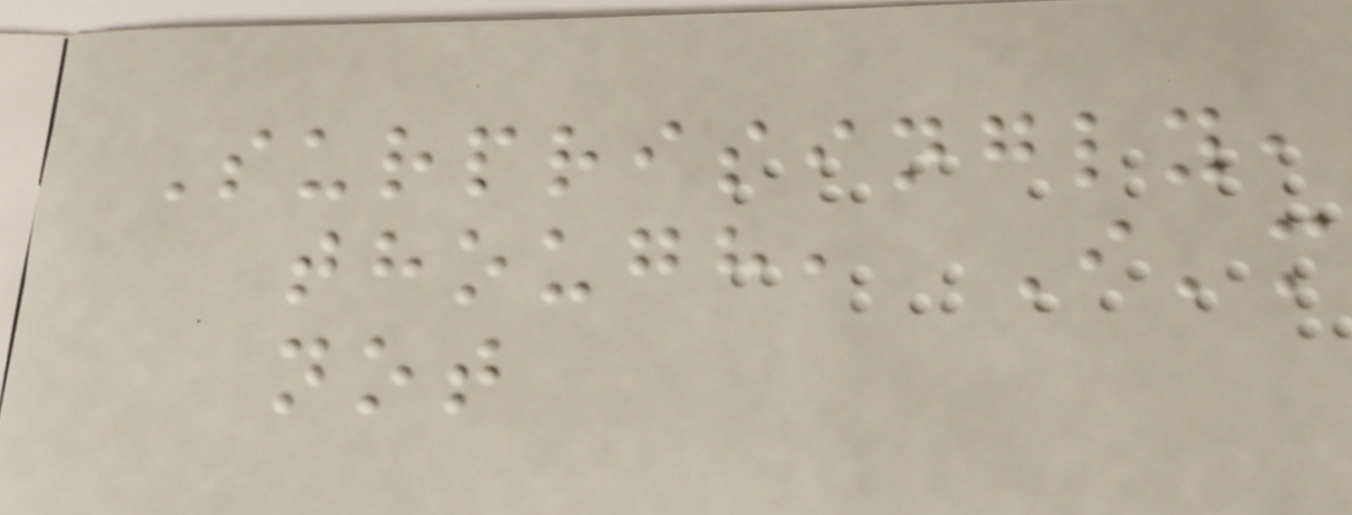Surprisingly,
though, I'm
not
